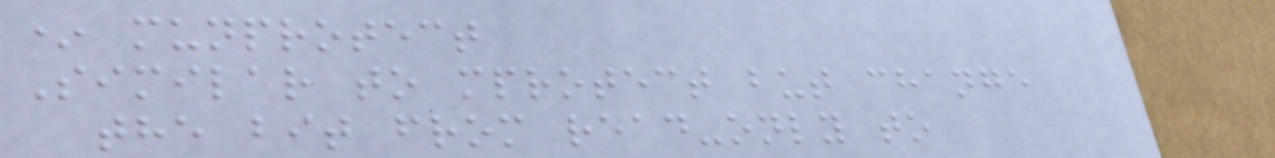* munprotect
Similar to mprotect but change
the bit from read-only to
